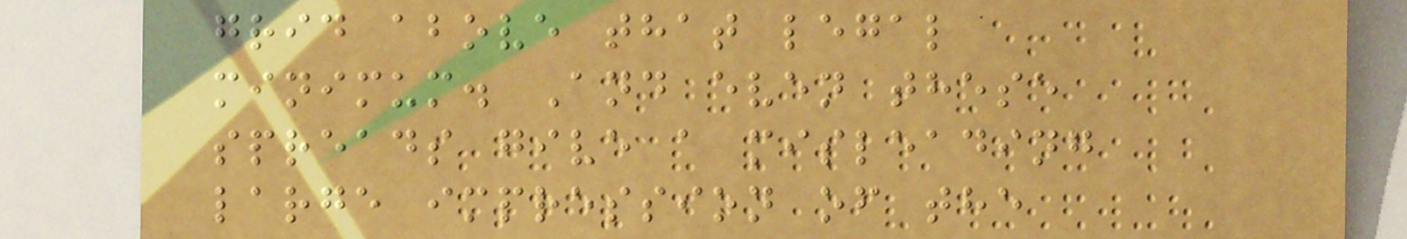grid above that legal
minimum. And even these
spreads give a misleading
large impression of the
